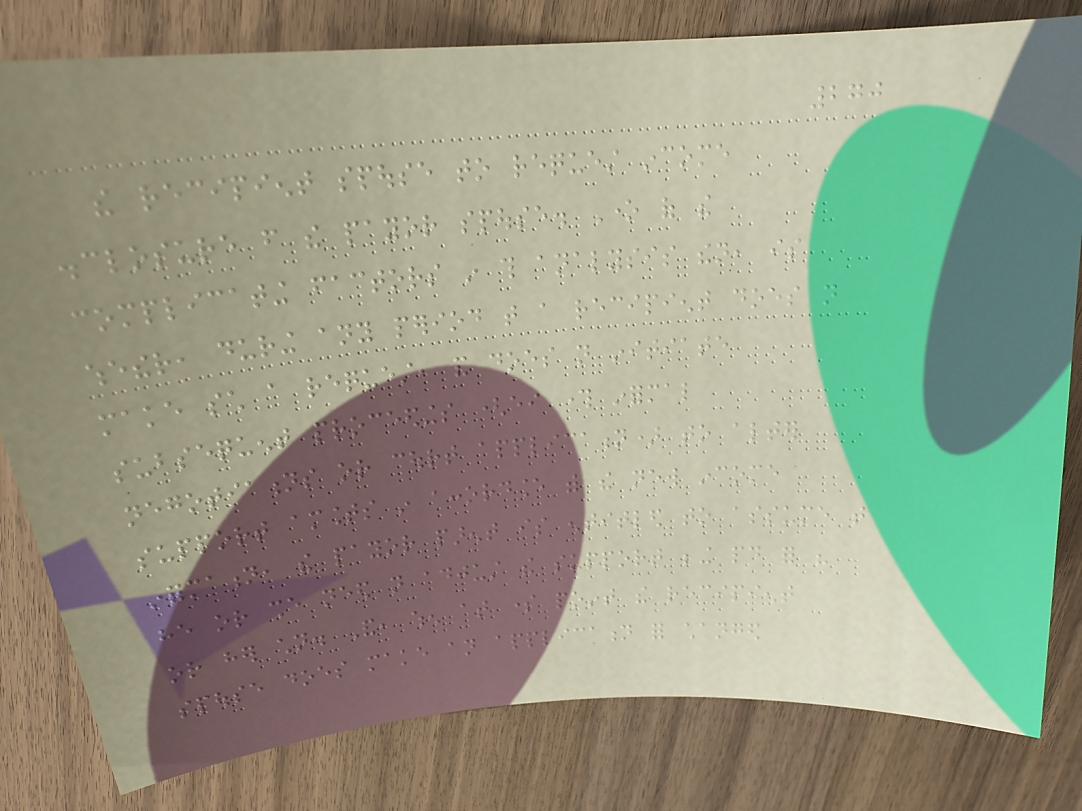270
the recipient spouse to request income
disclosure from the payor spouse. One of the
complicating factors in this analysis then, is
whether, during any period that a recipient does not
make such a request, and does not initiate
subsequent proceedings (either through informal
negotiations or court application) to alter
support amounts in accordance with the new income
information, the payor parent is entitled to assume that
he or she need not adjust the support being paid for his
or her children. And, when at some point the recipient
spouse does make an application for changed
